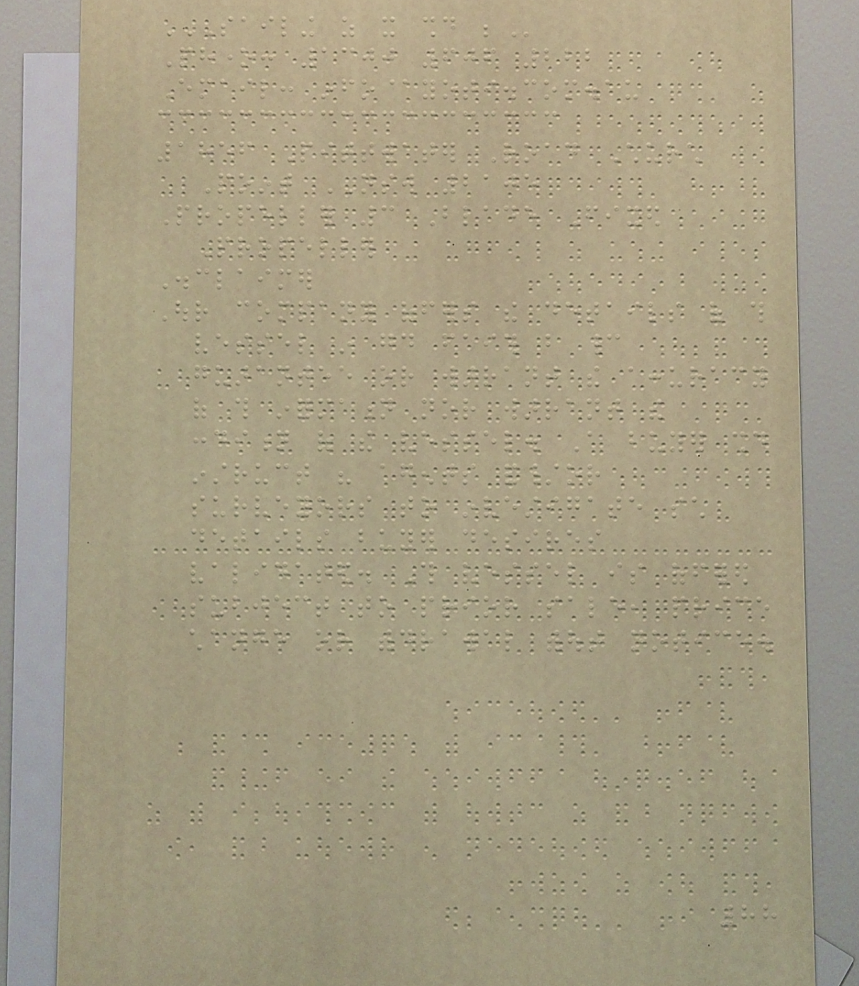SAILING AS IT SHOULD BE
Phone: 1300 606 222
Email: info@yoti.com.au
1856 Pittwater Road Church
Point NSW 2105
Propeller 3 Blade Fixed
Propeller
Disclaimer
Our company offers the details of this
vessel in good faith but cannot
guarantee or warrant the accuracy
of this information nor warrant the
condition of the vessel. A buyer should
instruct his agents and/or
surveyors to investigate such
details buyer desires
validated. This vessel is offered
subject to prior sale, price
change or withdrawal without notice.
88
